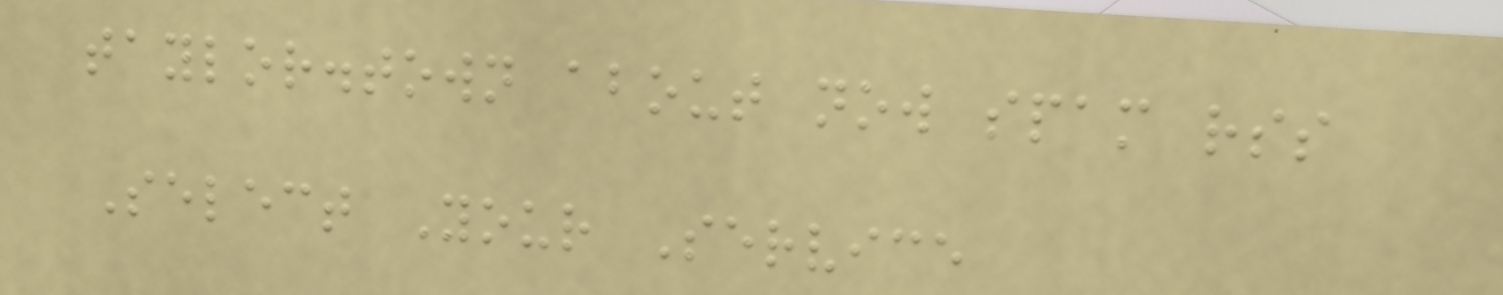taylor.town about now spam rss
Select Your Service
